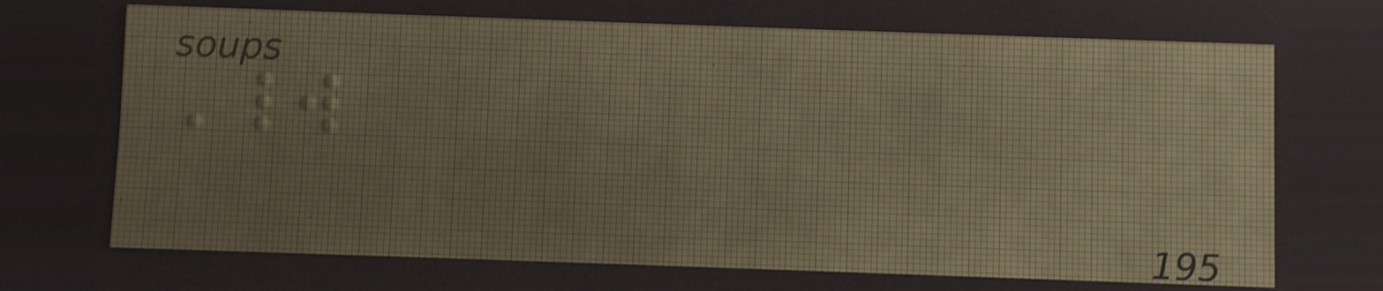World
